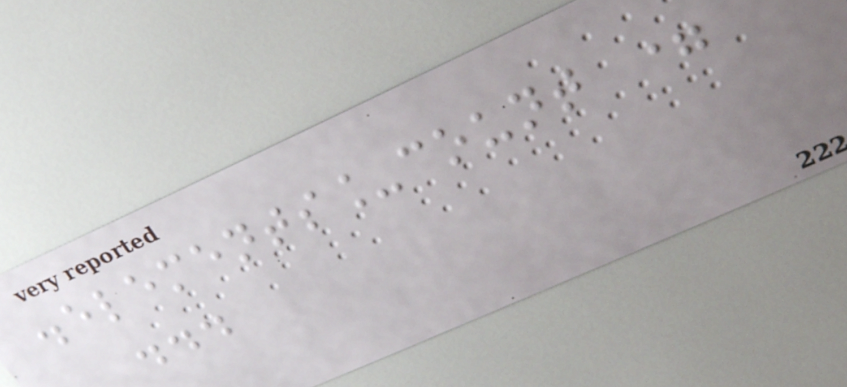.elements_count =
...
